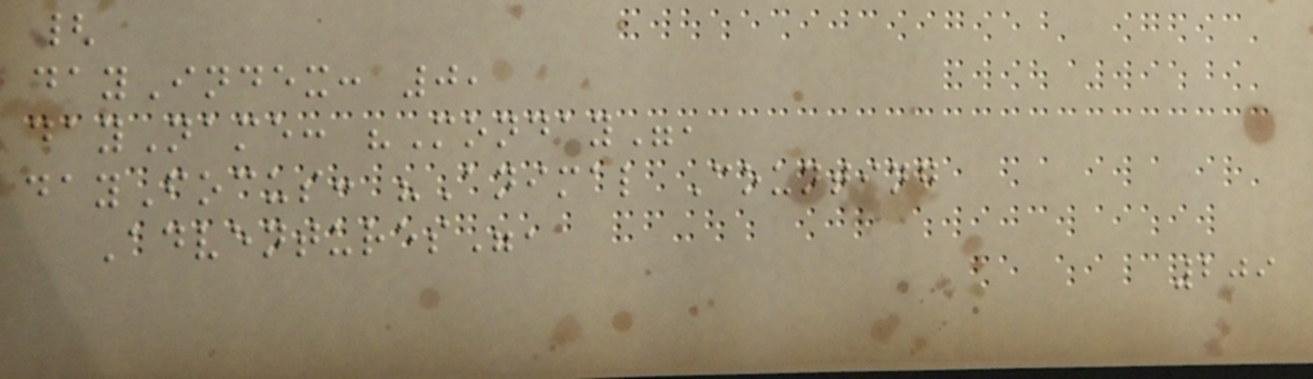{
dayIndex: 0,
dayName: "Monday",
dayFocus: "Animal Counting
Adventures",
209
